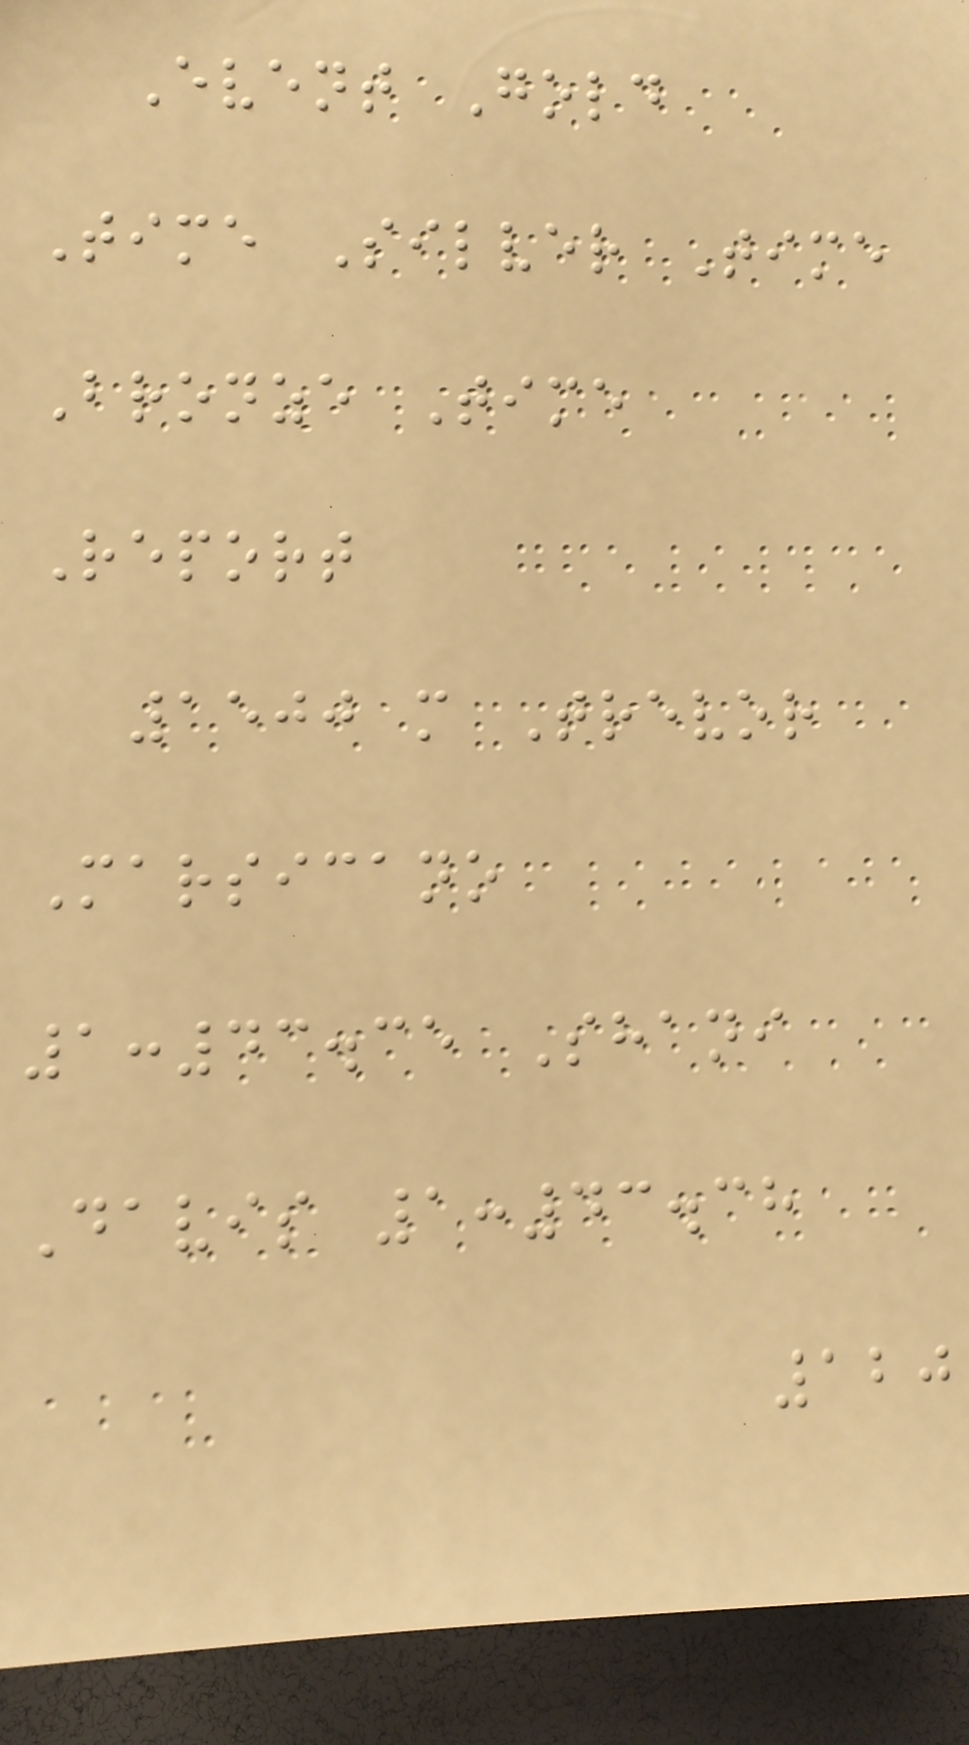Event Gold
Time Silver Time
Bronze Time
Report
1500 m Trevor
Marsicano
1:43.35 Shani
Davis 1:43.38
120
